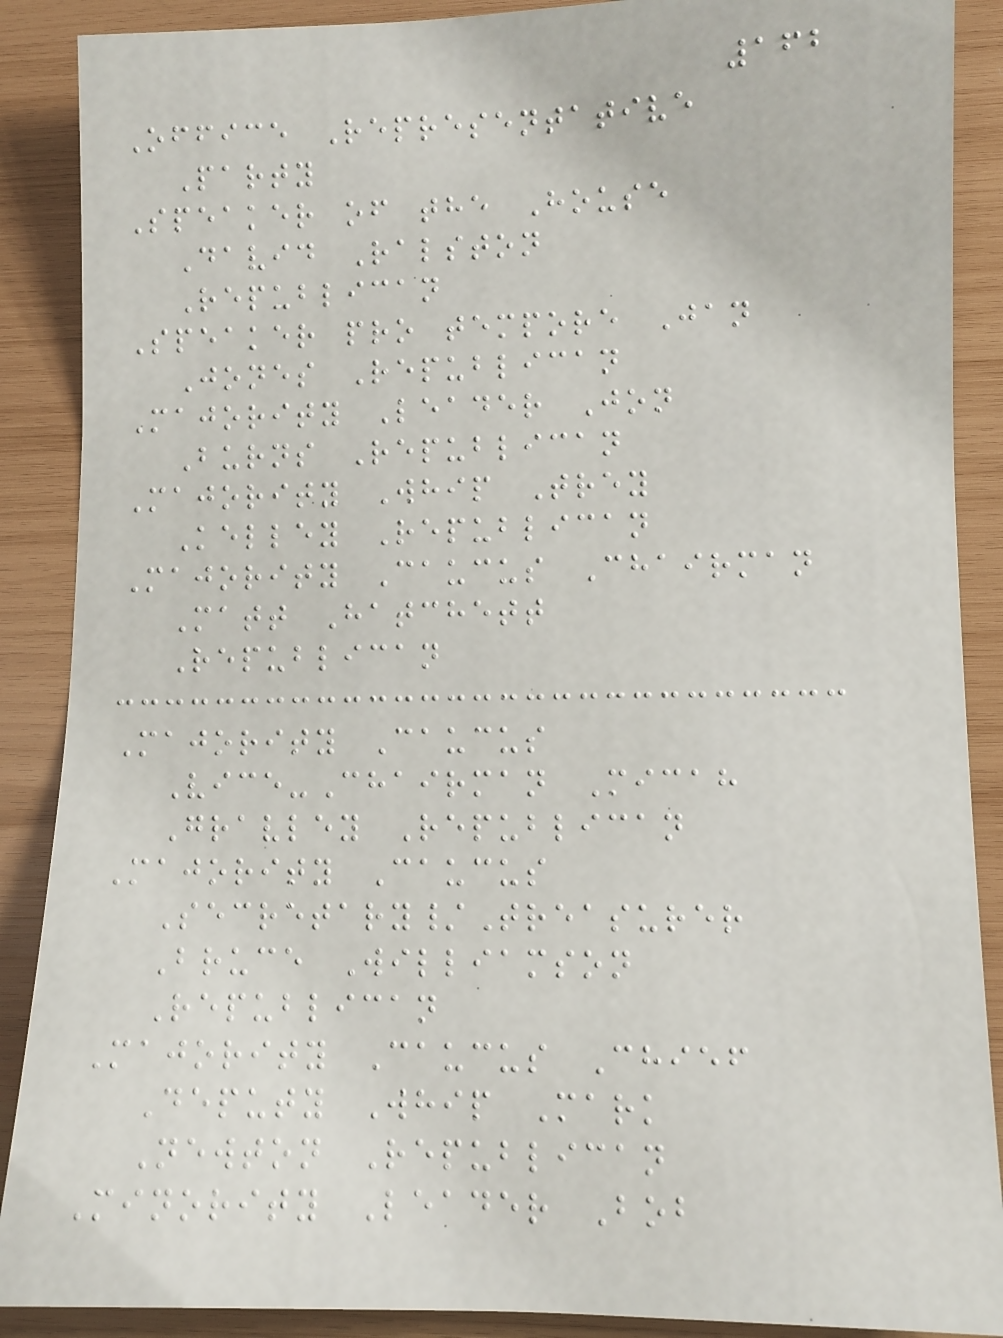162
Office Representative
Party
Speaker of the House
David Ralston
Republican
Speaker pro tempore Jan
Jones Republican
Majority Leader Jon
Burns Republican
Majority Whip Trey
Kelley Republican
Majority Caucus Chairman
Matt Hatchett
Republican
Majority Caucus
Vice-Chairman Micah
Gravley Republican
Majority Caucus
Secretary/Treasurer
Bruce Williamson
Republican
Majority Caucus Chief
Deputy Whip Mark
Newton Republican
Minority Leader Bob
